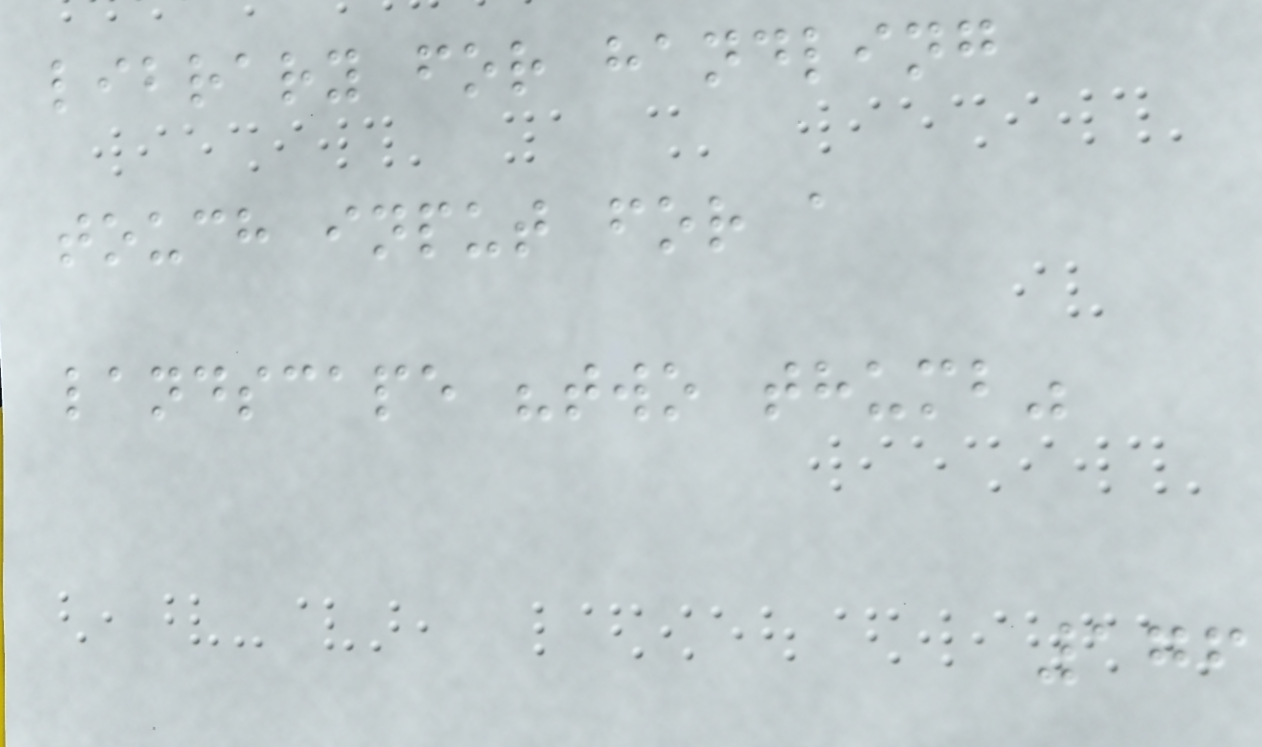library for handling
touch input for a
landscape "two thumb"
176
